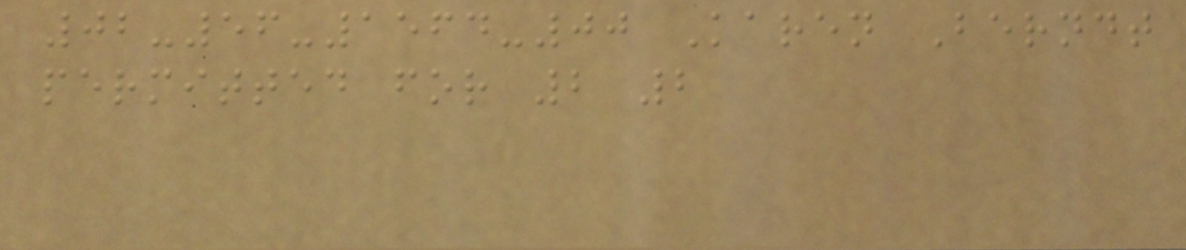02-56-1564-00 Karen Berndt
permitted for 2 2
